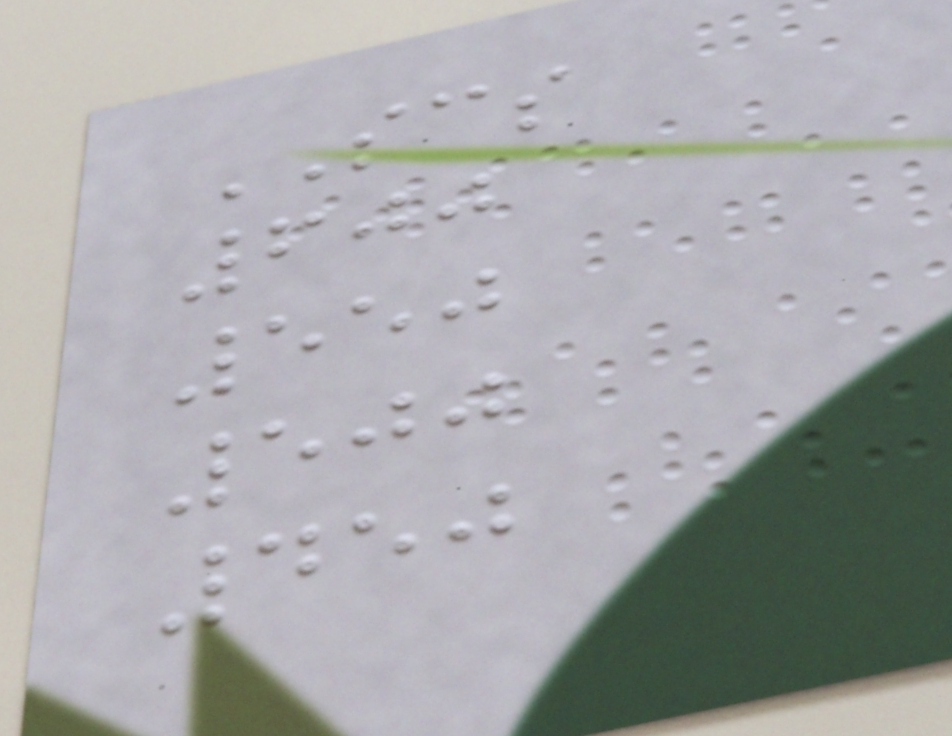SCS
600
550
500
450
